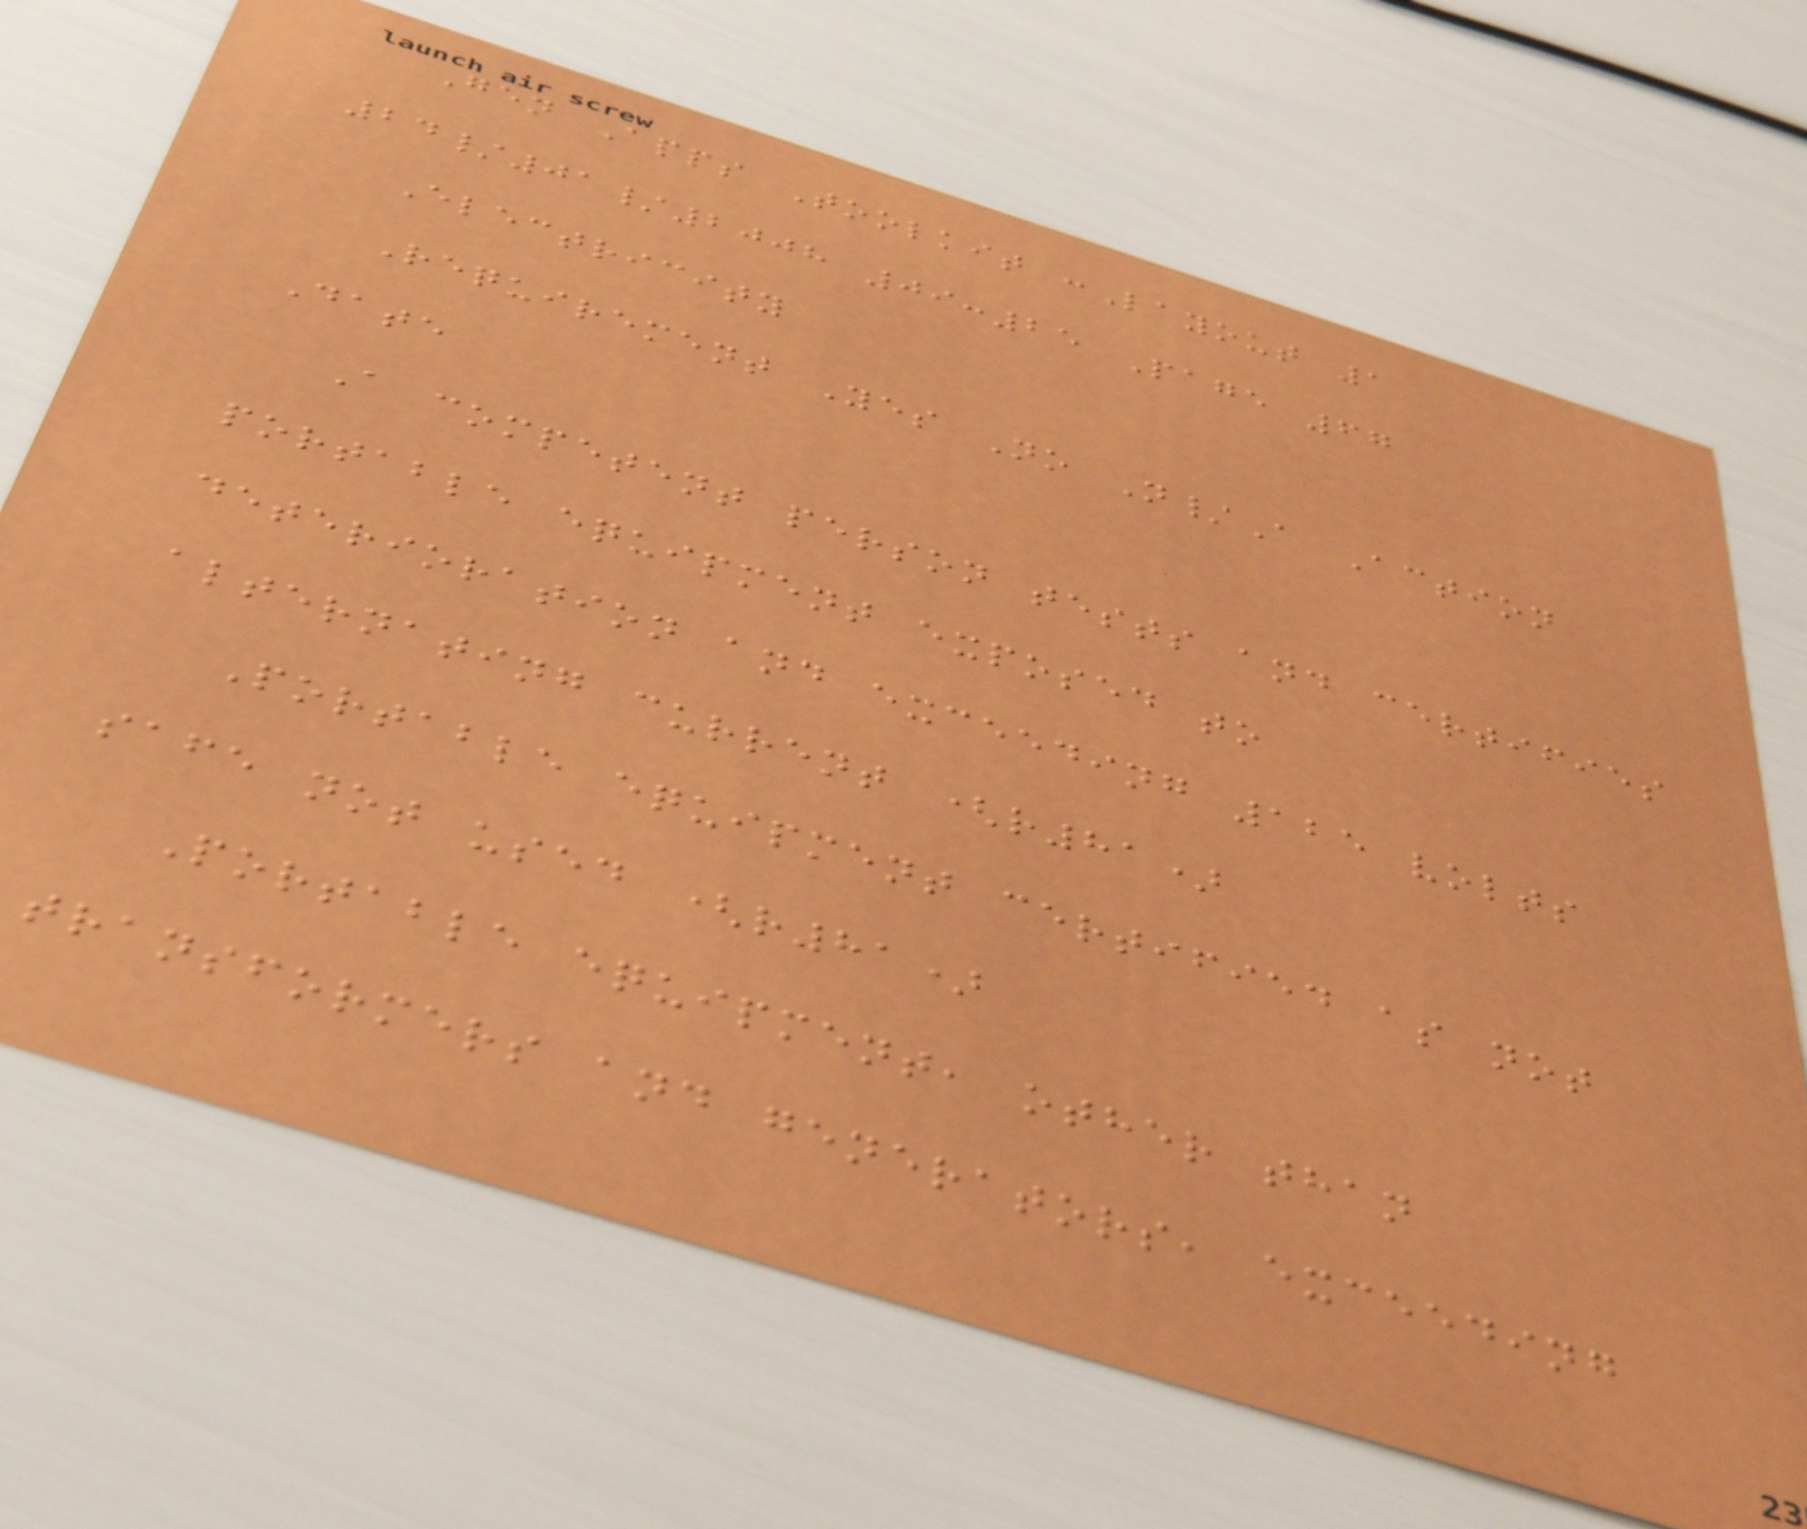Gen Apps Toolkit :Layout 1
24/01/2008 09:25 Page 67
Electricity
Requirement Yes No N/A Action
Date
A competent person tests and certifies
portable equipment exposed to
deterioration and exceeding 125 volts
alternating current (r81)
Portable equipment certified as not
safe not used (r81)
Portable equipment, other than
transformers and generators, exceeding
